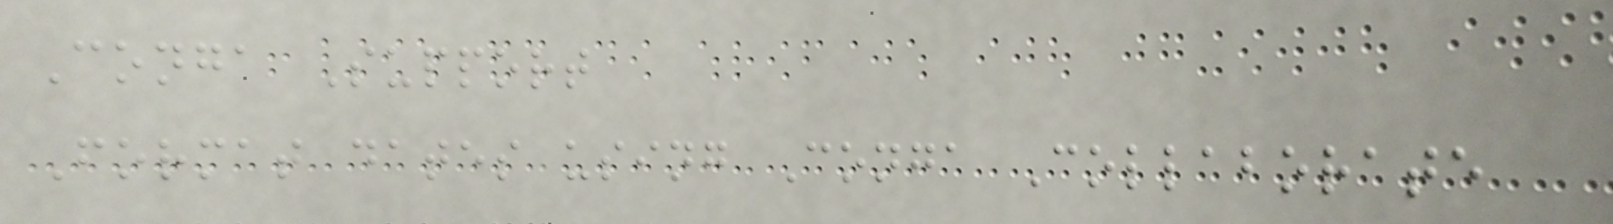Conga Support
Format dates using Conga Collaborate
